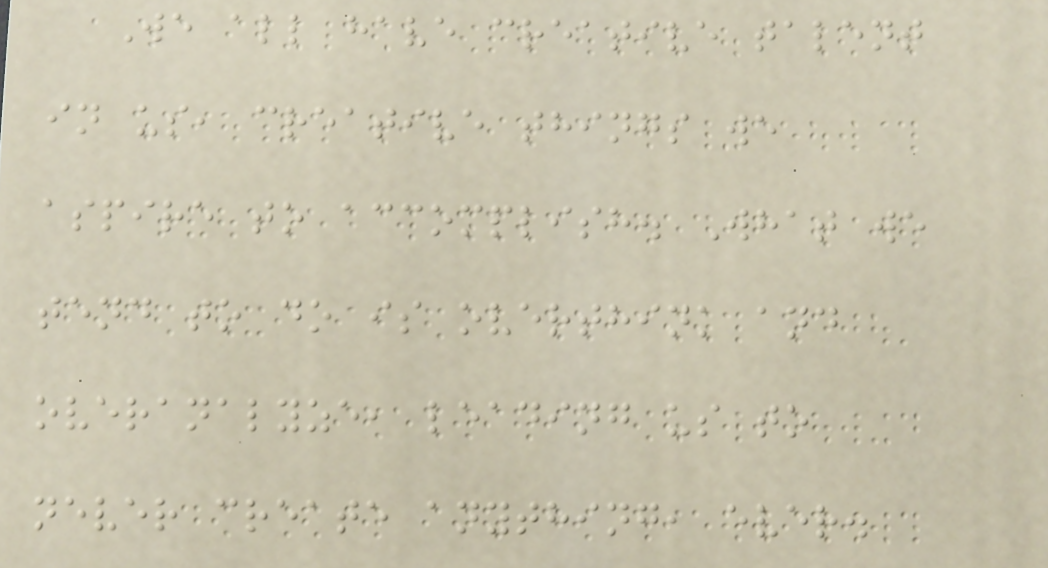We all have creative talent
in us, creative things we
aspire to accomplish. What we
tend to do is overthink and
overanalyze, leading us to
never create anything, ever.
